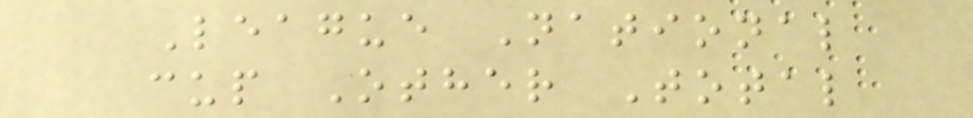League National
cup Other Total
